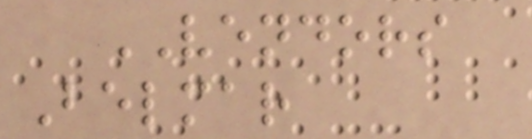VENDORS
Belmar
